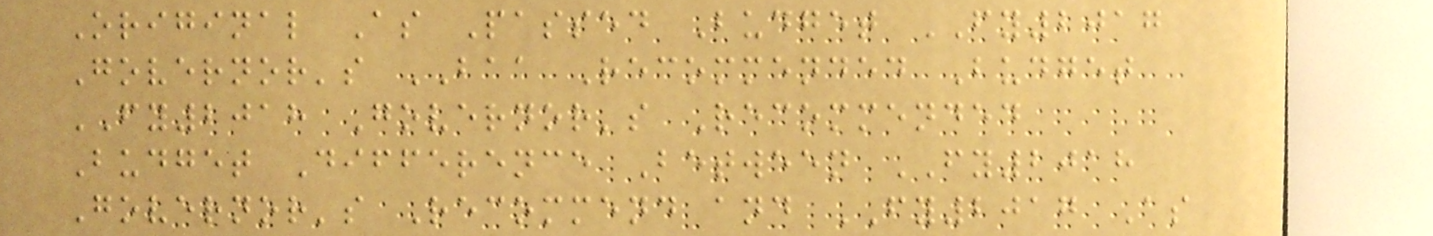Original As Passed Budget FY2017
Governor's BAA Recommended Budget
FY2018 Governor's Recommended
Budget Difference Between FY2018
Governor's Recommend and FY2017 As
